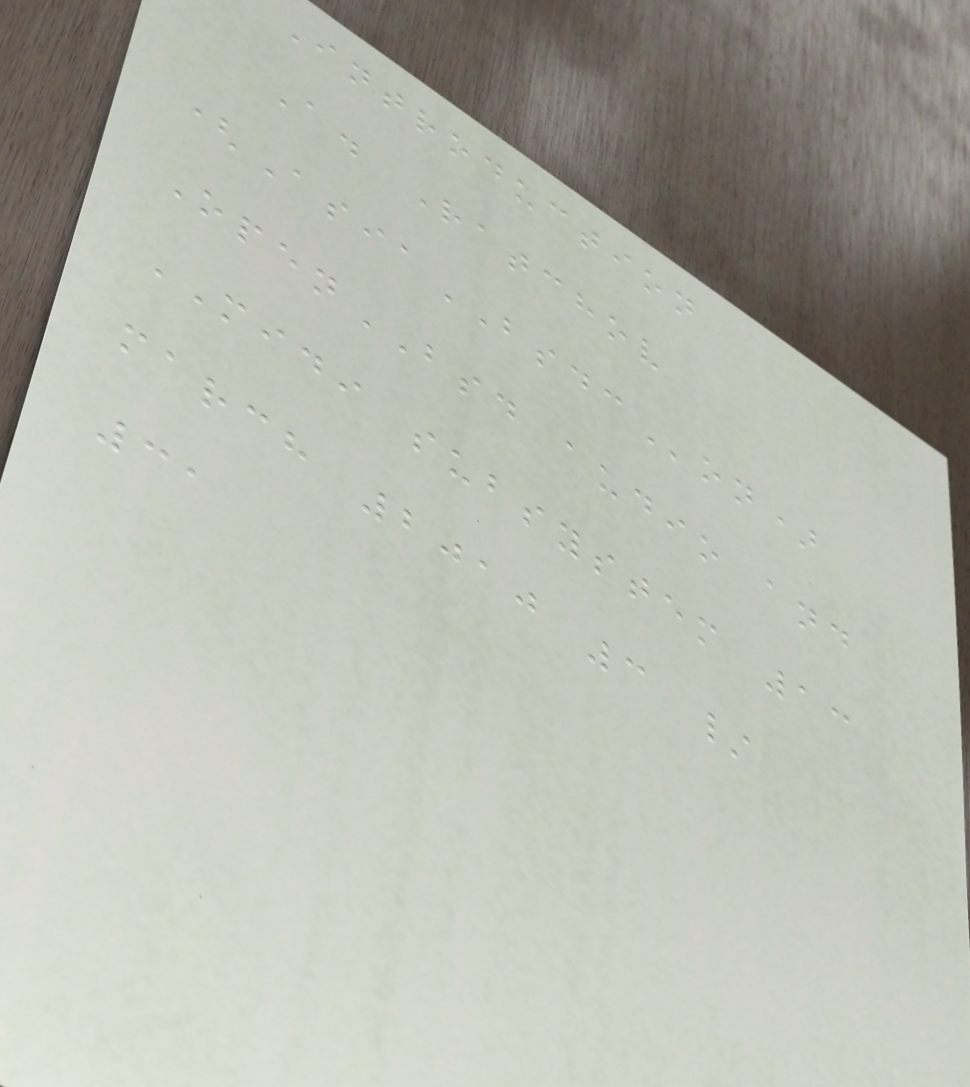Introduction
A. Ratchov
(AsiaBSDCon)
OpenBSD audio and
MIDI subsystem 13
march 2010 3 /
31
